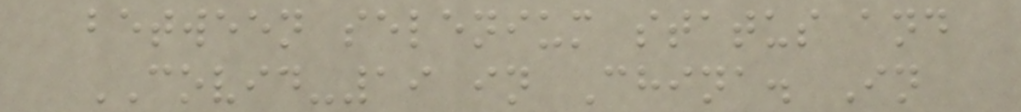between selenium status and
COVID-19 in China. In
